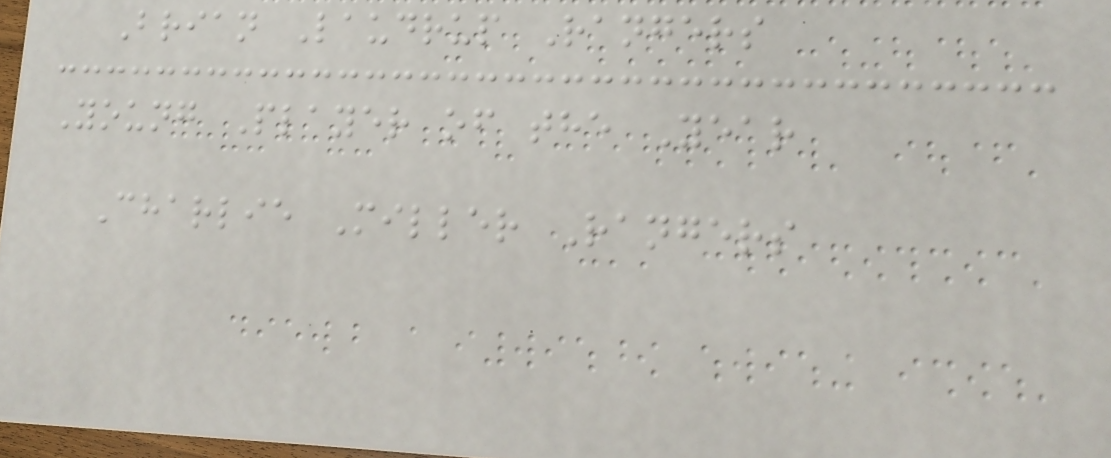Brian Laudrup Rangers
Young Player of the Year
Charlie Miller Rangers
